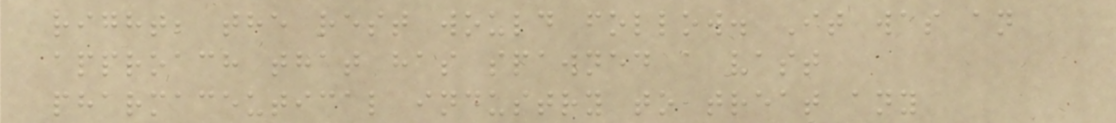right, the rest would follow. It was an
approach that has spawned a vast
pharmaceutical industry to treat any
